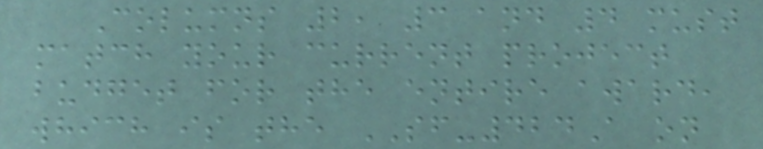Columns 2, 3 and 4 must
match your current project
budget for the entire award,
which is the SF-424A on
